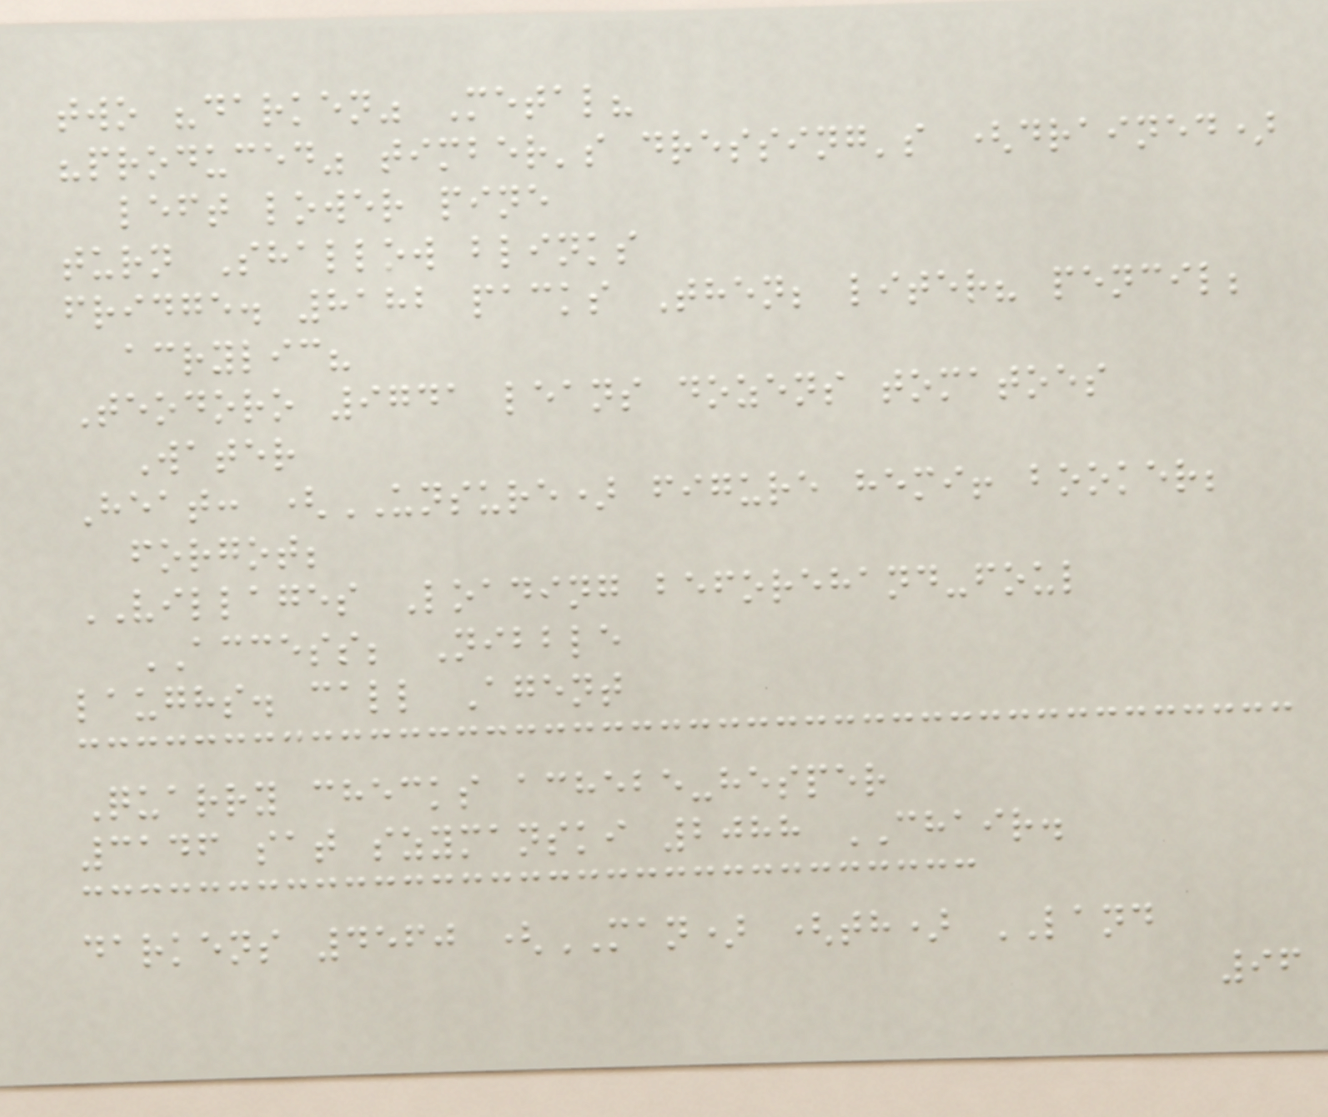two "darken" Metal?
"produced" timber's dressing's (drained)
left lower pine
turn Shallow blinks
fridge. 8182 packs Then; liter? pencil;
acrylic?
Teodoro 9741 leans dozens tomatoes
Water
Heat: (UNSURE) figure hemi! booker;
forgot;
VILLAGES Loading beforehand-foul
ACCESS; Nibble
laughs. call Agent
Quarry checks achebe-hesper
3146 sat szymanski 2088 CHAIR.
darkens 4560 (MAN) (th) LAND
96
